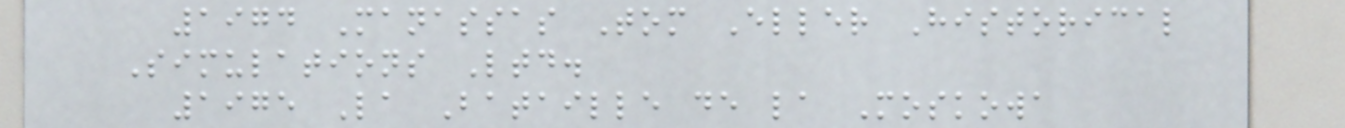1974 Manassas Tom Eller Historical
Simulations Ltd.
1975 La Bataille de la Moskowa
